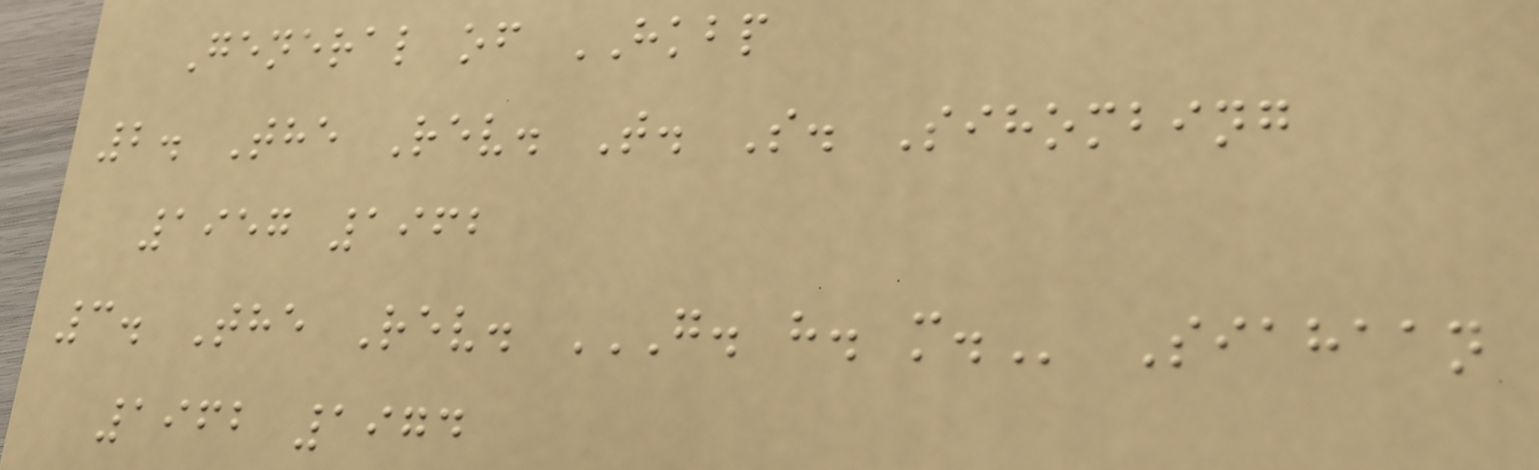General of HKBP
2. The Rev. T. S. Sihombing
1957 1962
3. The Rev. G. H. M. Siahaan
1962 1974
